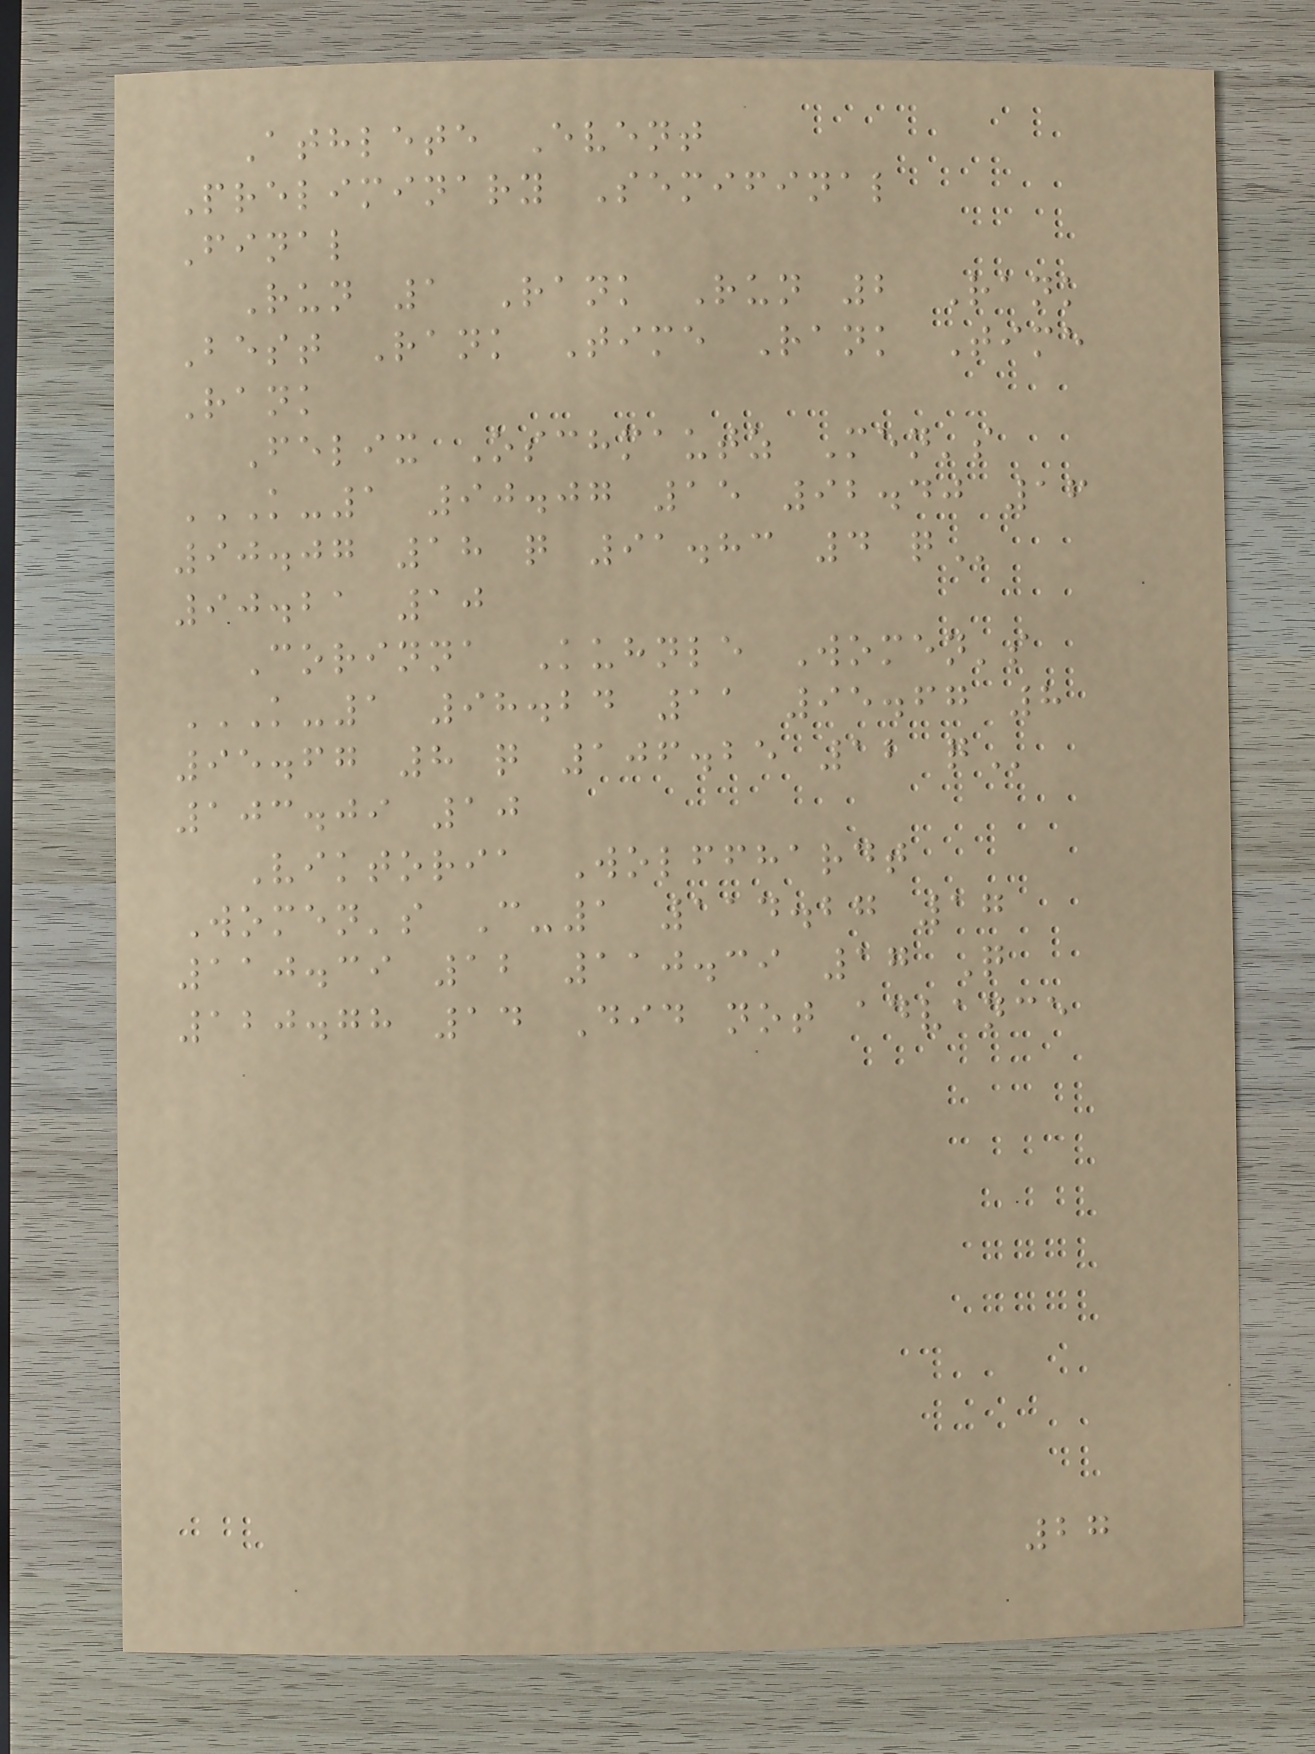Athlete Event
Preliminary Semifinal
Final
Run 1 Rank Run 2 Rank
Best Rank Time Rank Time
Rank
Felix Oschmautz Men's
K-1 90.07 15 92.40 16
90.07 18 Q 91.83 4 Q
90.21 10
Corinna Kuhnle Women's
K-1 98.24 11 95.67 8
95.67 8 Q 106.25 12 Q
103.09 10
Viktoria Wolffhardt
Women's C-1 114.27 17
110.39 12 110.39 17 Q
120.78 14 Did not advance
27
